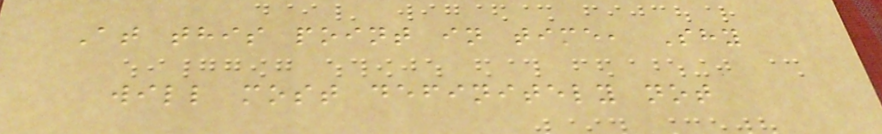At this point in time, Shy
will most definitely not
